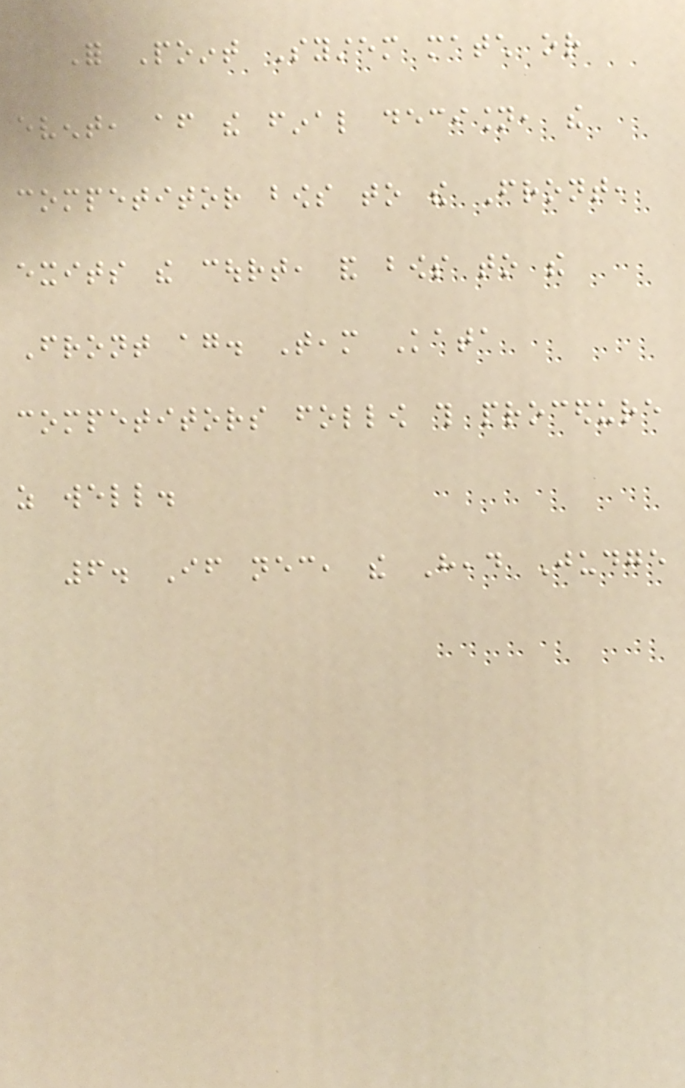For Point System match or
event, after the final decision, the
competitor bows to the Front,
exits the court, and bows to the
Front again. Team Kata
competitors follow this procedure
as well.
6. If necessary, the Head Judge
